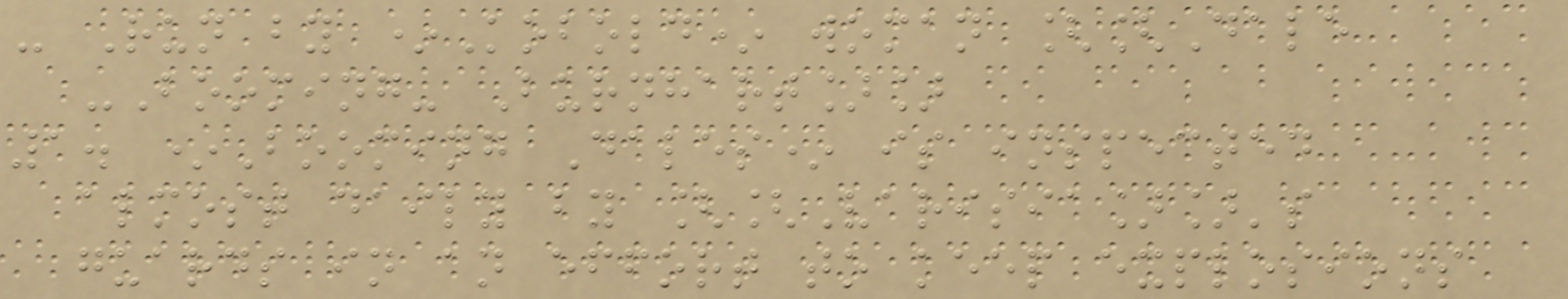- Run by *Kobold* woman [[Dale
-Booming- Burnhart]]
1. *Booming Dales* is inspected
almost daily by [[Varisia]]'s
guards in an effort to keep explosions
